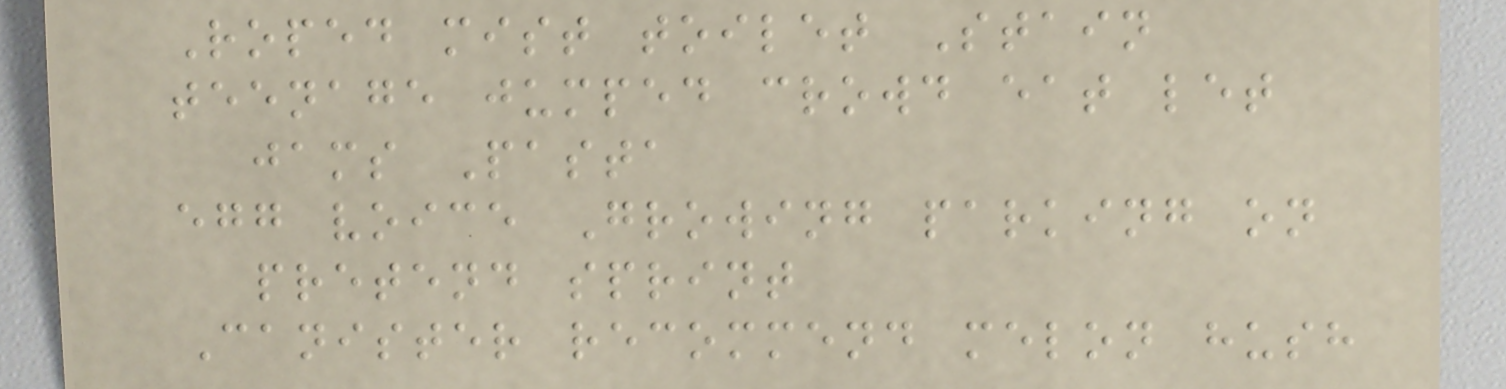Roped mist toilet Stain
teenage jumped crowd eat let
jams Pasta
egg voice Growing parking on
pretend sprint
Canister recommend melon hush
